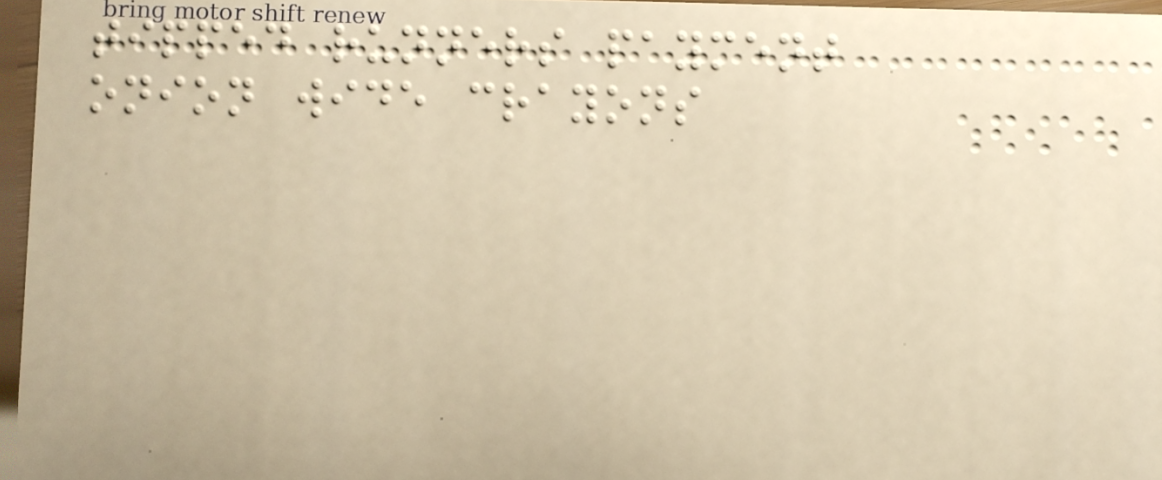tipped runners payment
onion wide crayons
